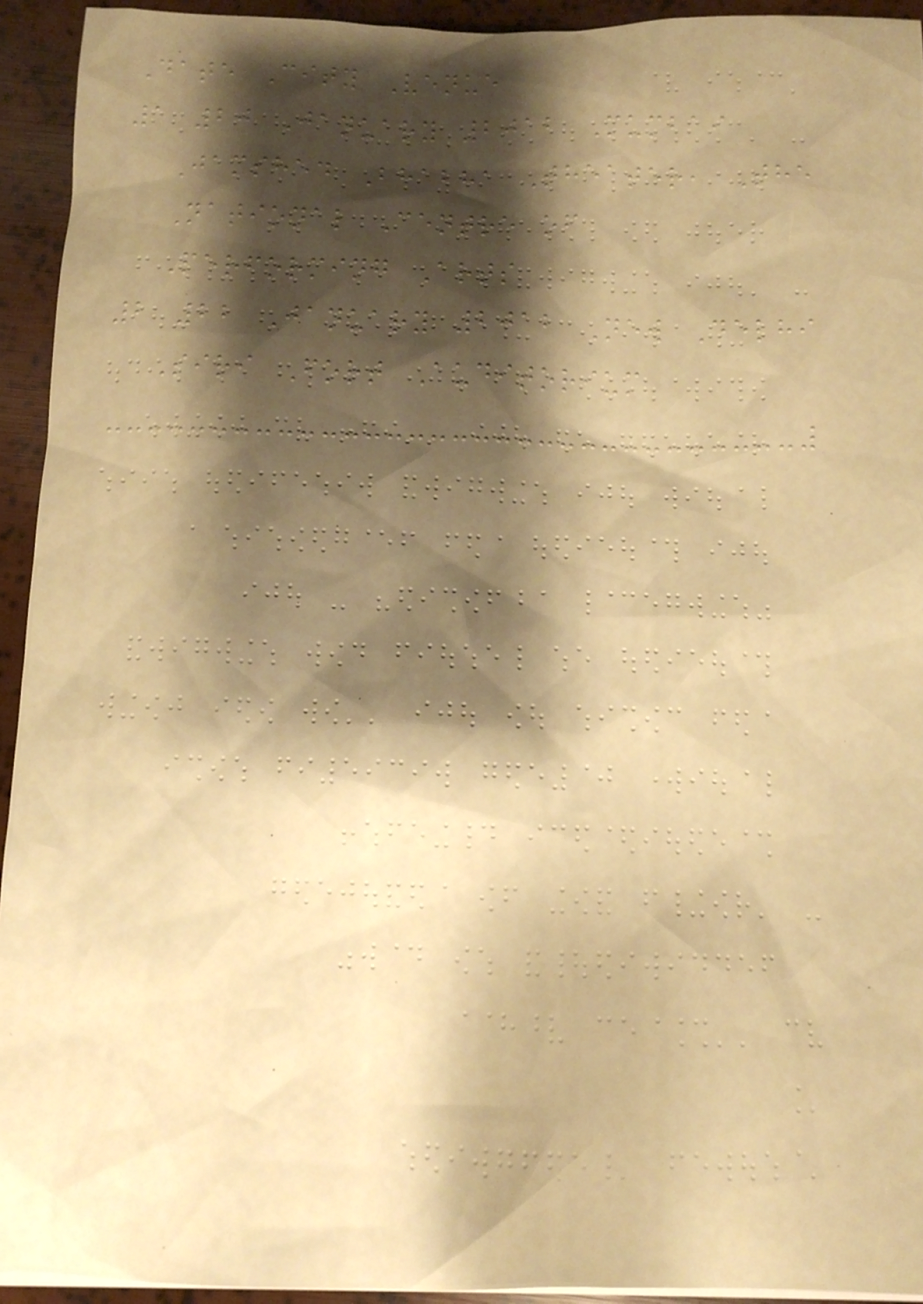Date City Venue
1 20 January 2012 Mumbai
Jamshed Bhabha Theater, The
National Centre of
Performing Arts
2 22 January 2012 New Delhi
Siri Fort Auditorium
